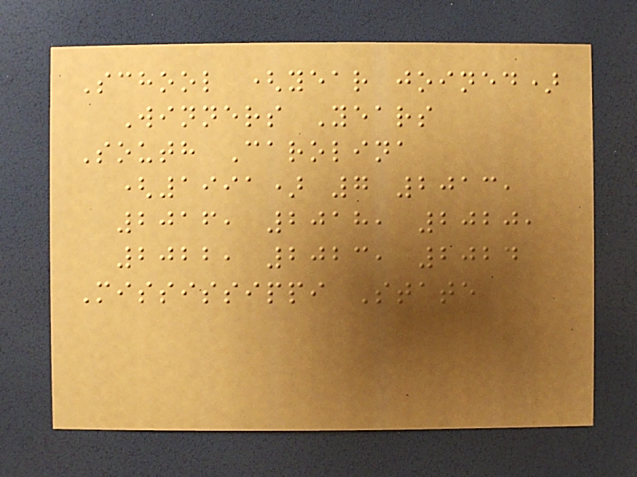School (year joined)
Winners Years
South Carolina
(1991) 7 2013,
2016, 2018, 2020,
2022, 2023, 2024
Mississippi State
